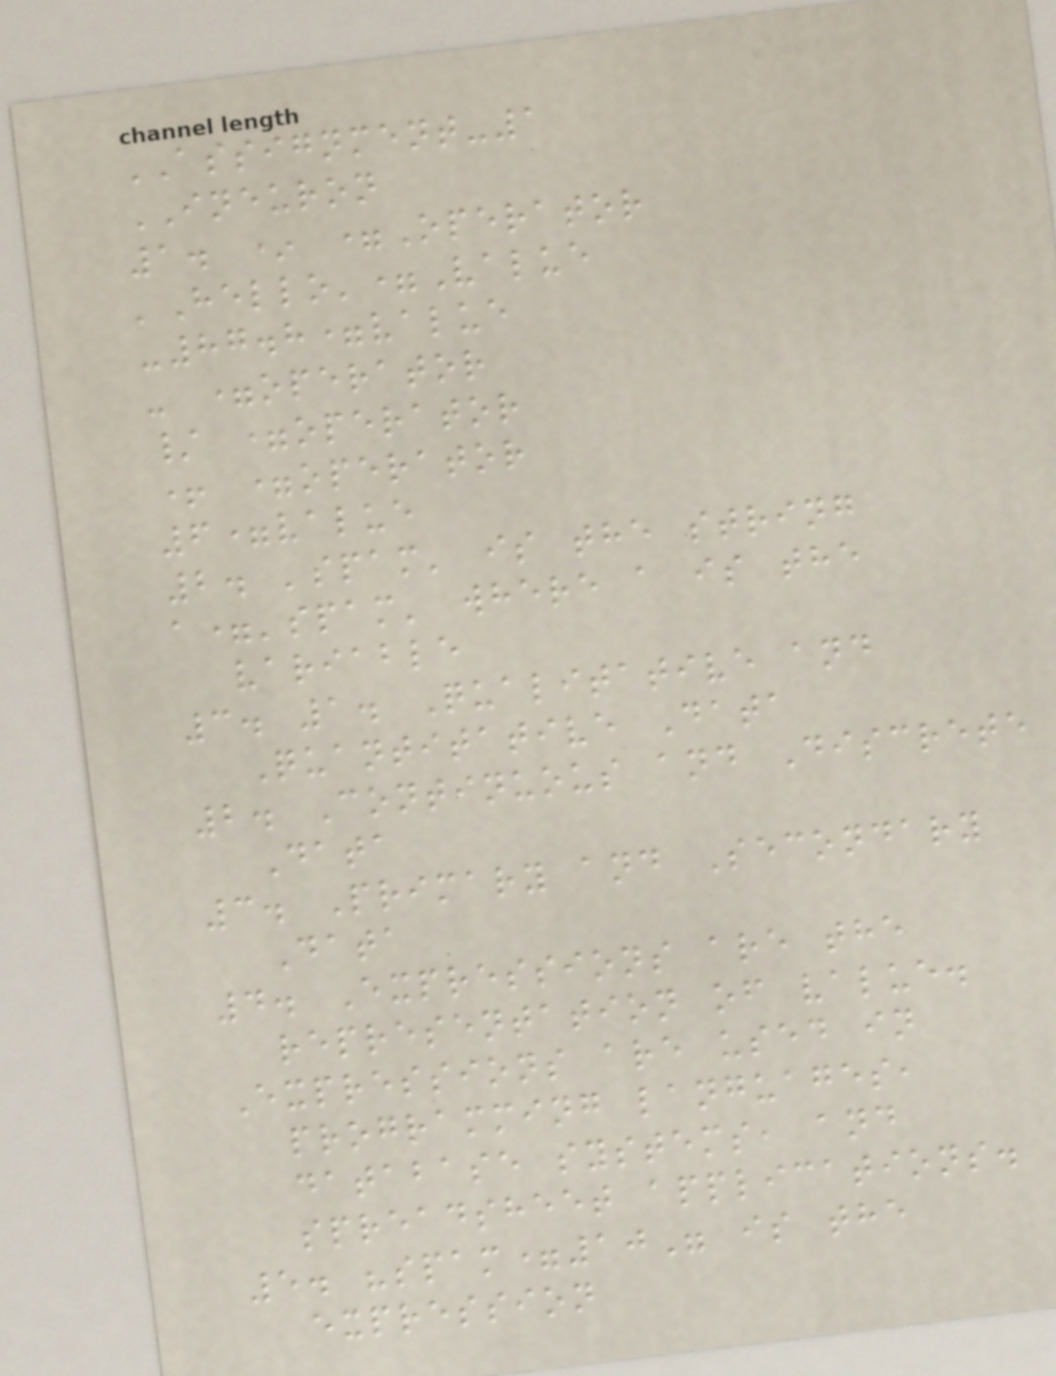ASSIGNMENT-1
INEURON
1. * =Operator
'Hello'=Value
-87.8=value
- =operator
/ =operator
+ =operator
6=value
2. 'spam' is the string
a='spam' where a is the
variable
3. 1. Qualitative and
Quantitative Data
2. Continuous and Discrete
Data
3. Primary and Secondary
Data
4. Expressions are the
representation of value.
Expressions are used in
programming languages,
database systems, and
spreadsheet applications.
5. "spam=10" is the
expression
